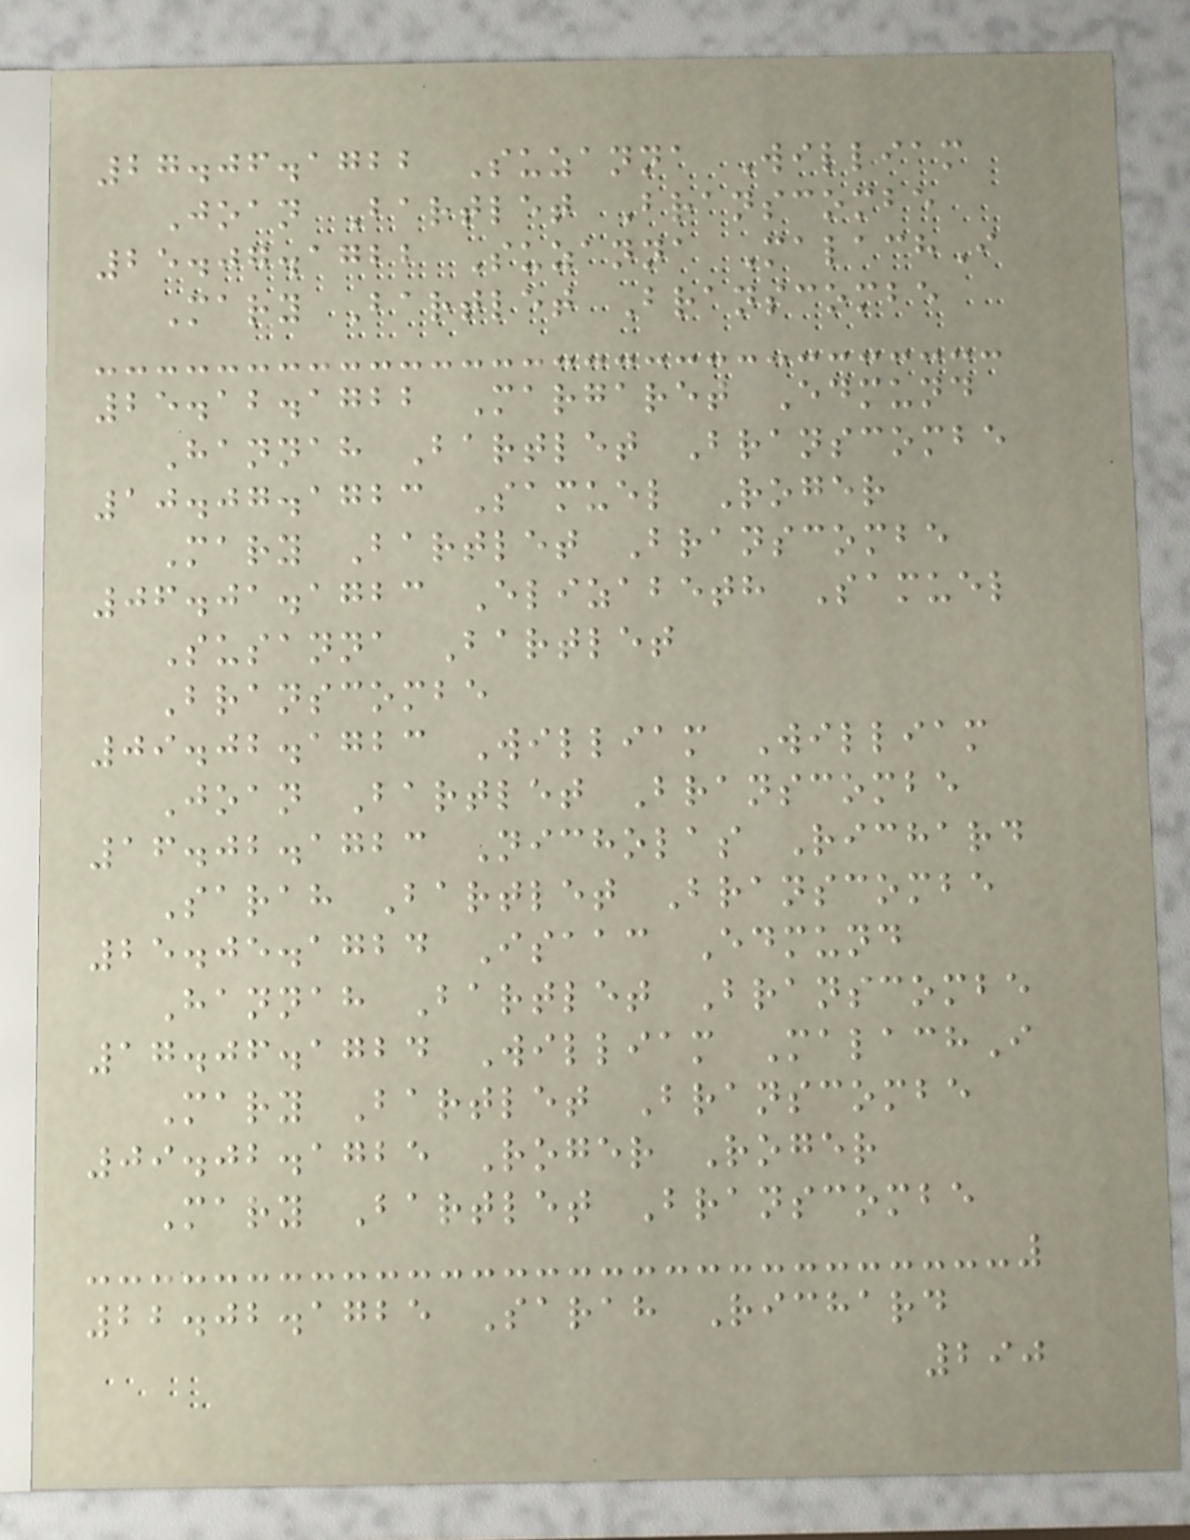27.06.1722 Suzanna William
Joan Bartlet Branscombe
25.07.1722 Suzanna MalachI
Mary Bartlet Branscombe
25.12.1722 Margaret Edmund
Hannah Bartlet Branscombe
10.07.1723 Samuel Roger
Mary Bartlet Branscombe
06.01.1723 Elizabeth Samuel
Susanna Bartlet
Branscombe
09.02.1723 William William
Joan Bartlet Branscombe
16.02.1723 Nicholas Richard
Sarah Bartlet Branscombe
25.05.1724 Isaac Edmund
Hannah Bartlet Branscombe
17.06.1724 William MalachI
Mary Bartlet Branscombe
09.02.1725 Roger Roger
Mary Bartlet Branscombe
22.02.1725 Sarah Richard
290
